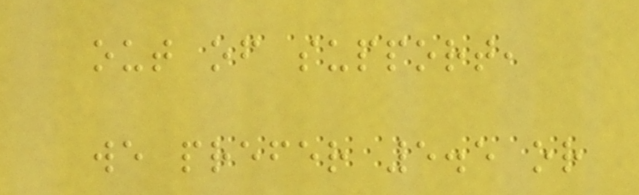out of support,
we prefer 5.5 or
